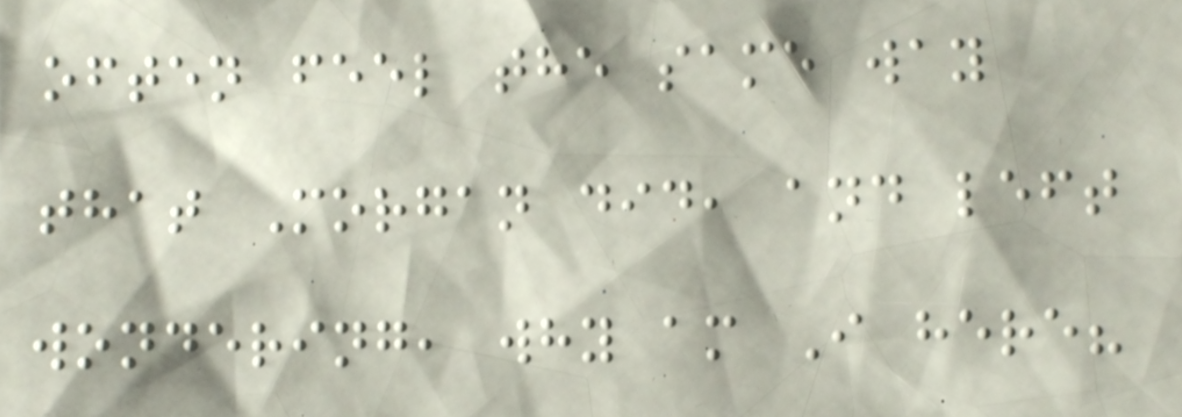often feel the same way
that Morgan did, and left
wondering, why am I here?
